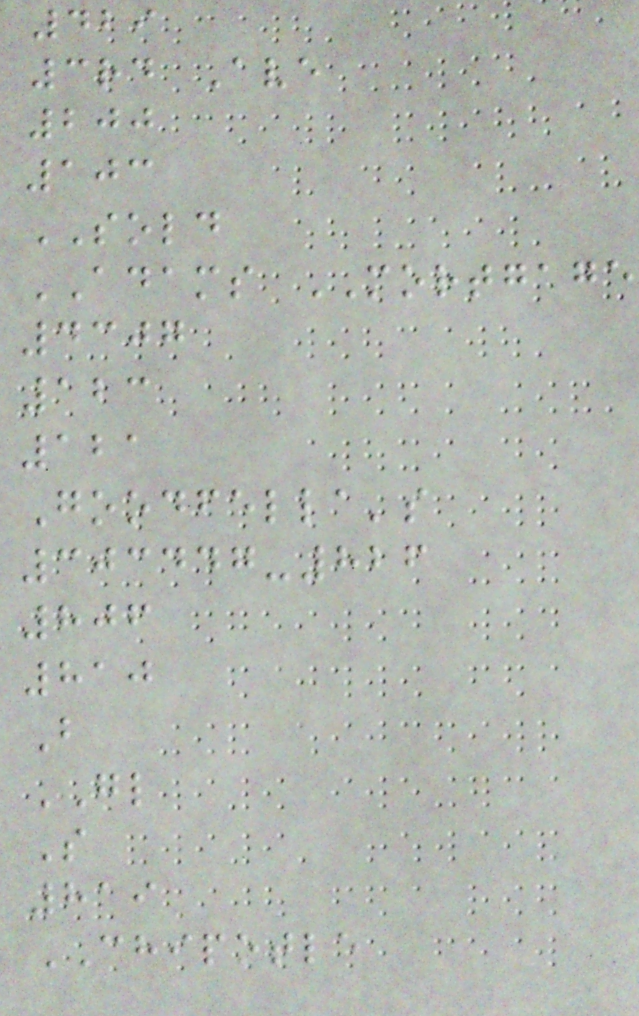429
3rd Ave
200
103
SOLD
ADAMS MORTGAGE
4307
123
121
Goodfella's
303447-826
806
810
B
GL
S
819
CHIPOTLE
